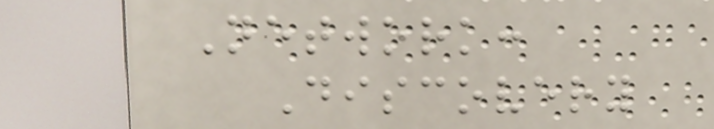Network:
Discovery
